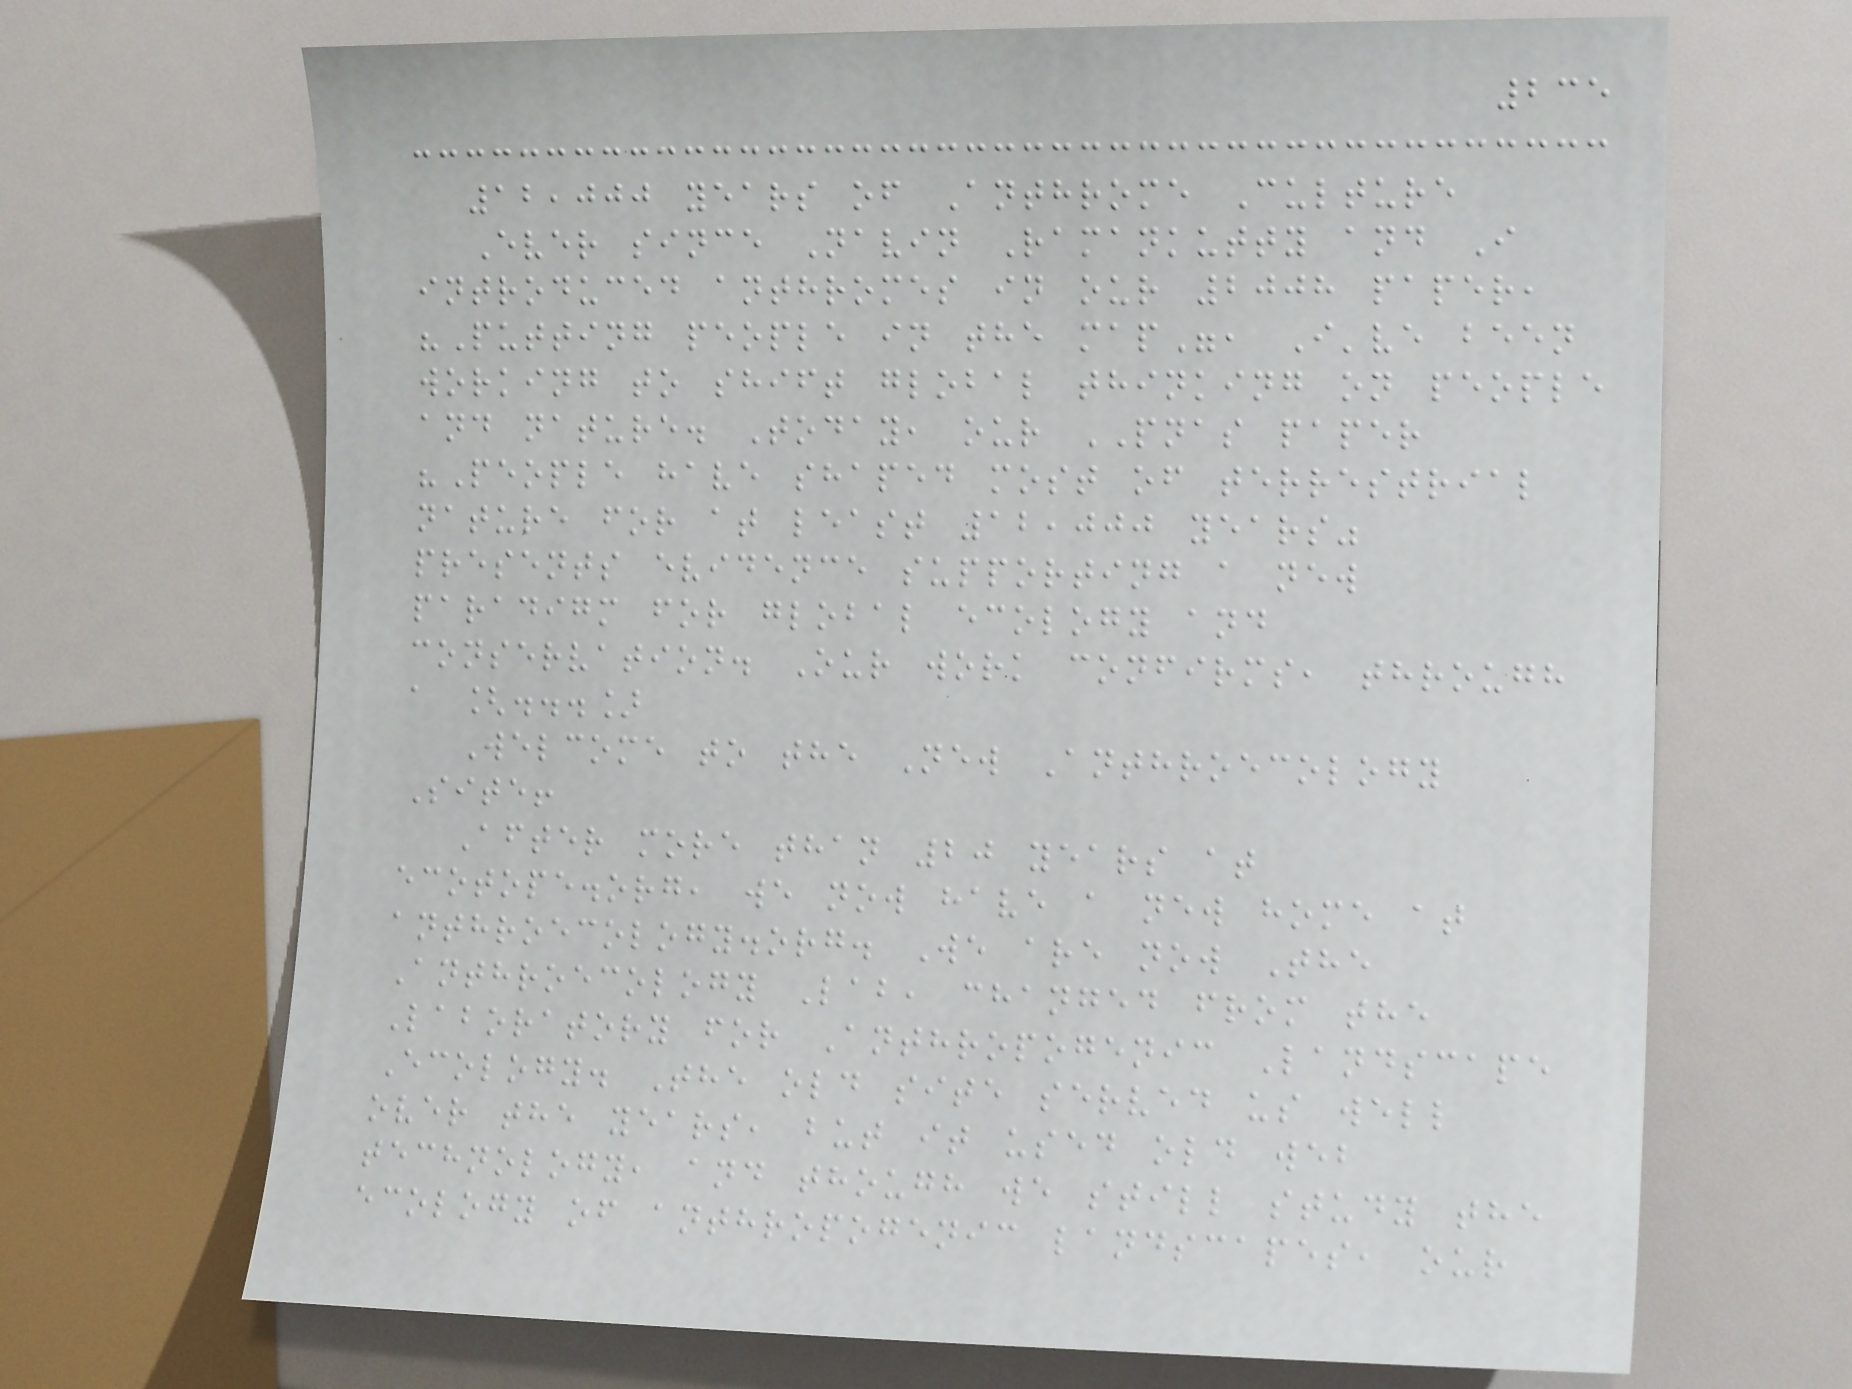235
12,000 years of Anthrome Culture
Ever since Navin Ramankutty and I
introduced anthromes in our 2008 paper,
"Putting people in the map", I've been
working to shift global thinking on people
and nature. Today, our PNAS paper
"People have shaped most of terrestrial
nature for at least 12,000 years"
presents evidence supporting a new
paradigm for global ecology and
conservation. Our work confirms, through
a [...]
Welcome to the New Anthroecology
Site!
After more than 20 years at
ecotope.org, we now have a new home at
anthroecology.org. We are now The
Anthroecology Lab, changed from the
Laboratory for Anthropogenic Landscape
Ecology. The old site served us well
over the years, but it used old web
technology, and though we still study the
ecology of anthropogenic landscapes, our
